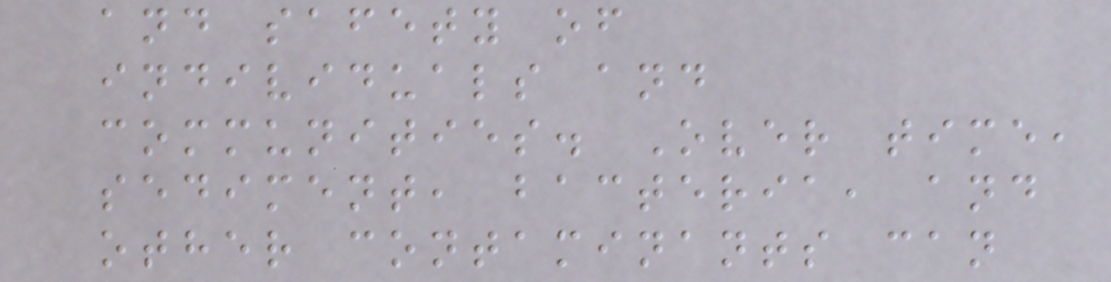and safety of
individuals and
communities. Over time,
sediment, bacteria, and
other contaminants can
